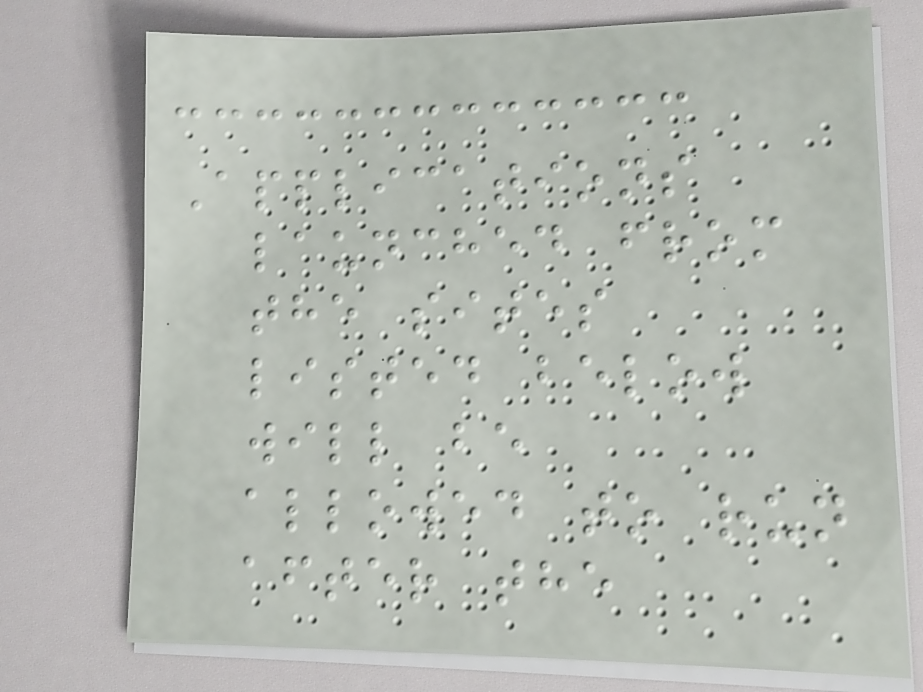Applications
launched from
the sites
listed below
will be
allowed to run
after the
